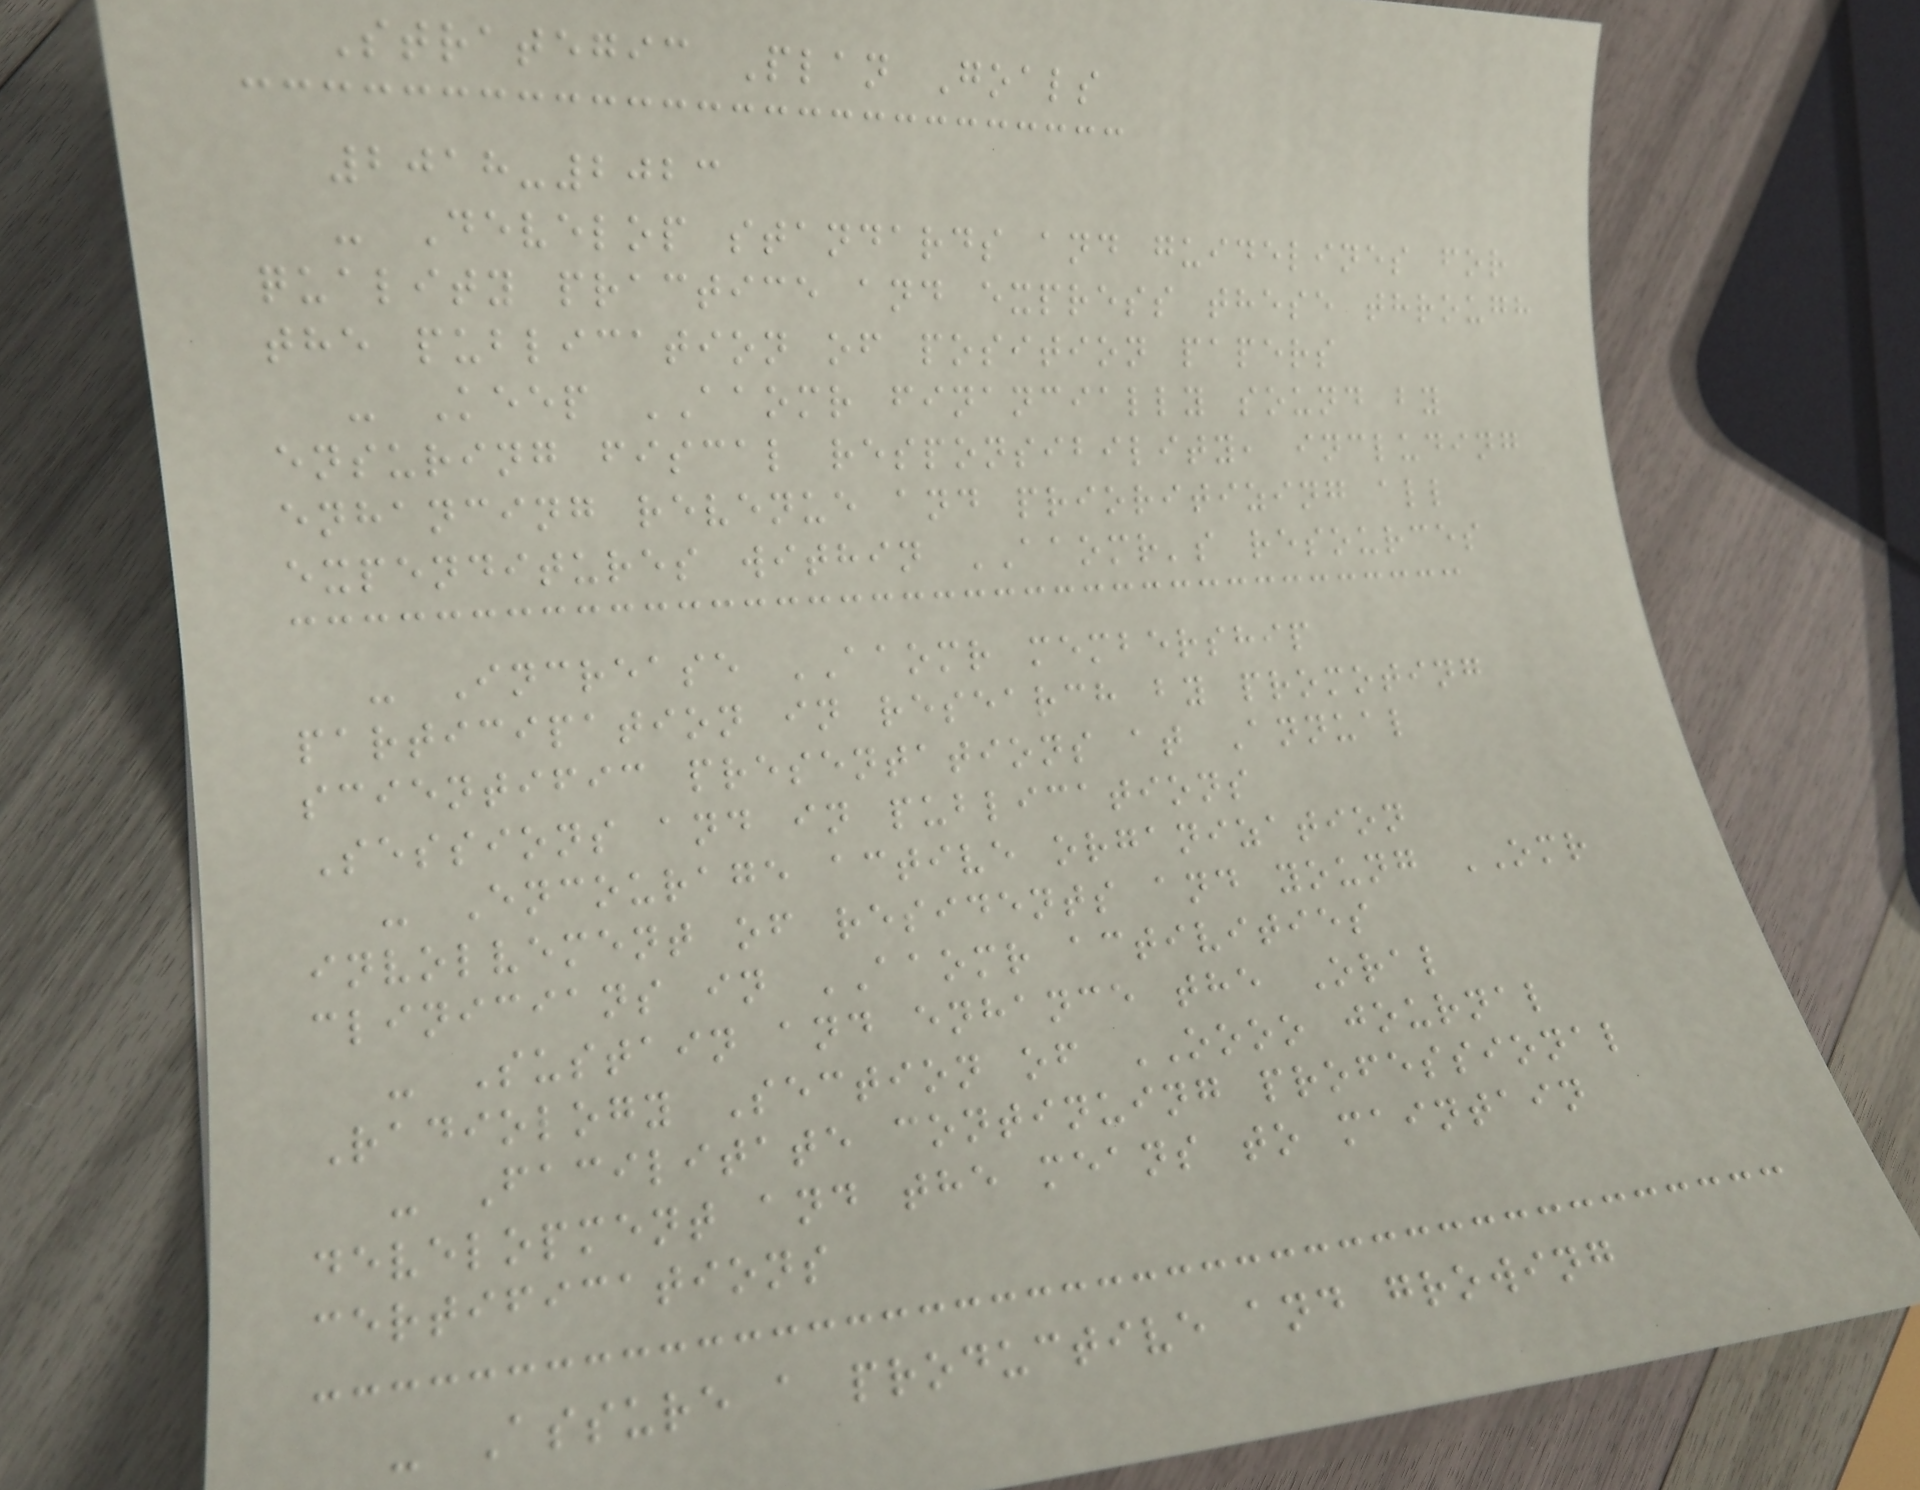Strategic Plan Goals
2018-2023
- Develop standards and guidelines for
quality practice and express these through
the publication of position papers
- Keep AAOMR financially sound by
ensuring fiscal responsibility, including
enhancing revenue and prioritizing all
expenditures within AAOMR's resources
- Increase AAOMR membership
participation in research by promoting
scientific presentations at Annual
Sessions and in publications
- Encourage active organization
involvement of residents and young OMR
clinicians in AAOMR activities
- Sustain and enhance the Oral
Radiology Section of OOOO journal
- Facilitate continuing professional
development and the means to maintain
certifications
- Assure a productive and growing
